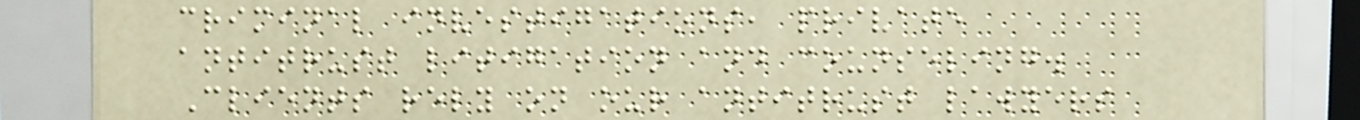criminal investigations, private
antitrust litigation and counseling.
Clients rely on our antitrust lawyers
